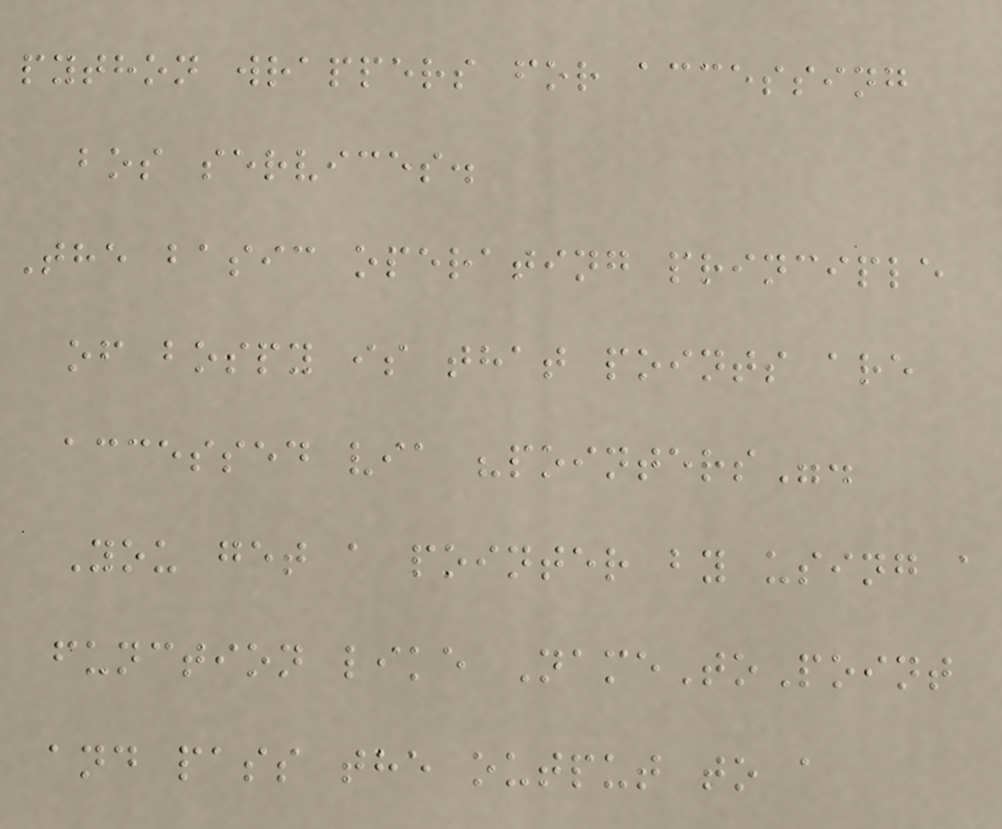python wrappers for accessing
bos services.
The basic operating principle
of bospy is that points are
accessed via "pointers".
You get a pointer by using a
function like NameToPoint
and pass the output to a
